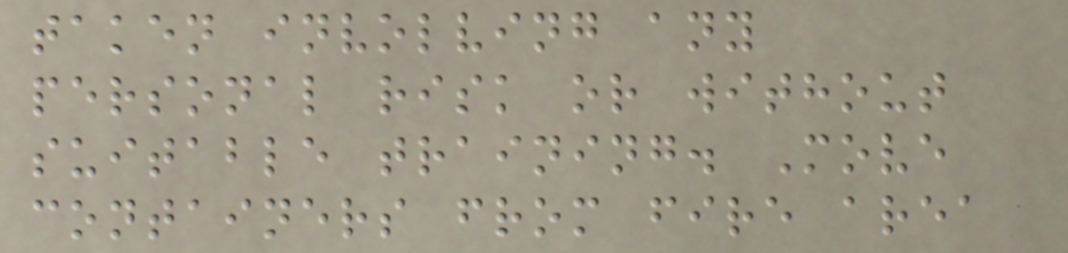taken involving any
personal risk or without
suitable training. Move
containers from fire area
